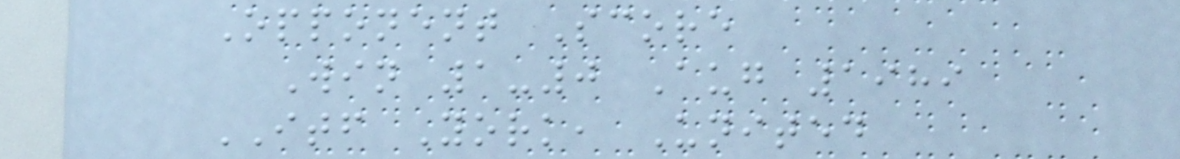Opponent Score
Win 1-0 Aug 1989
ITF York, United
